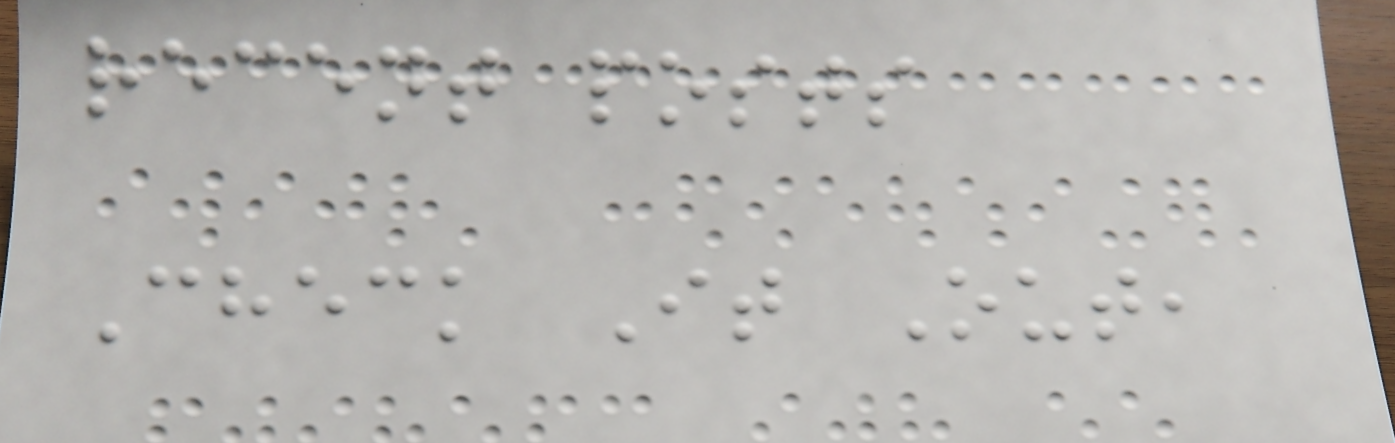recent posts
Check It Out,
